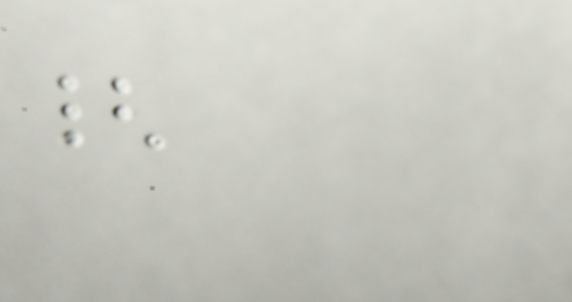{
